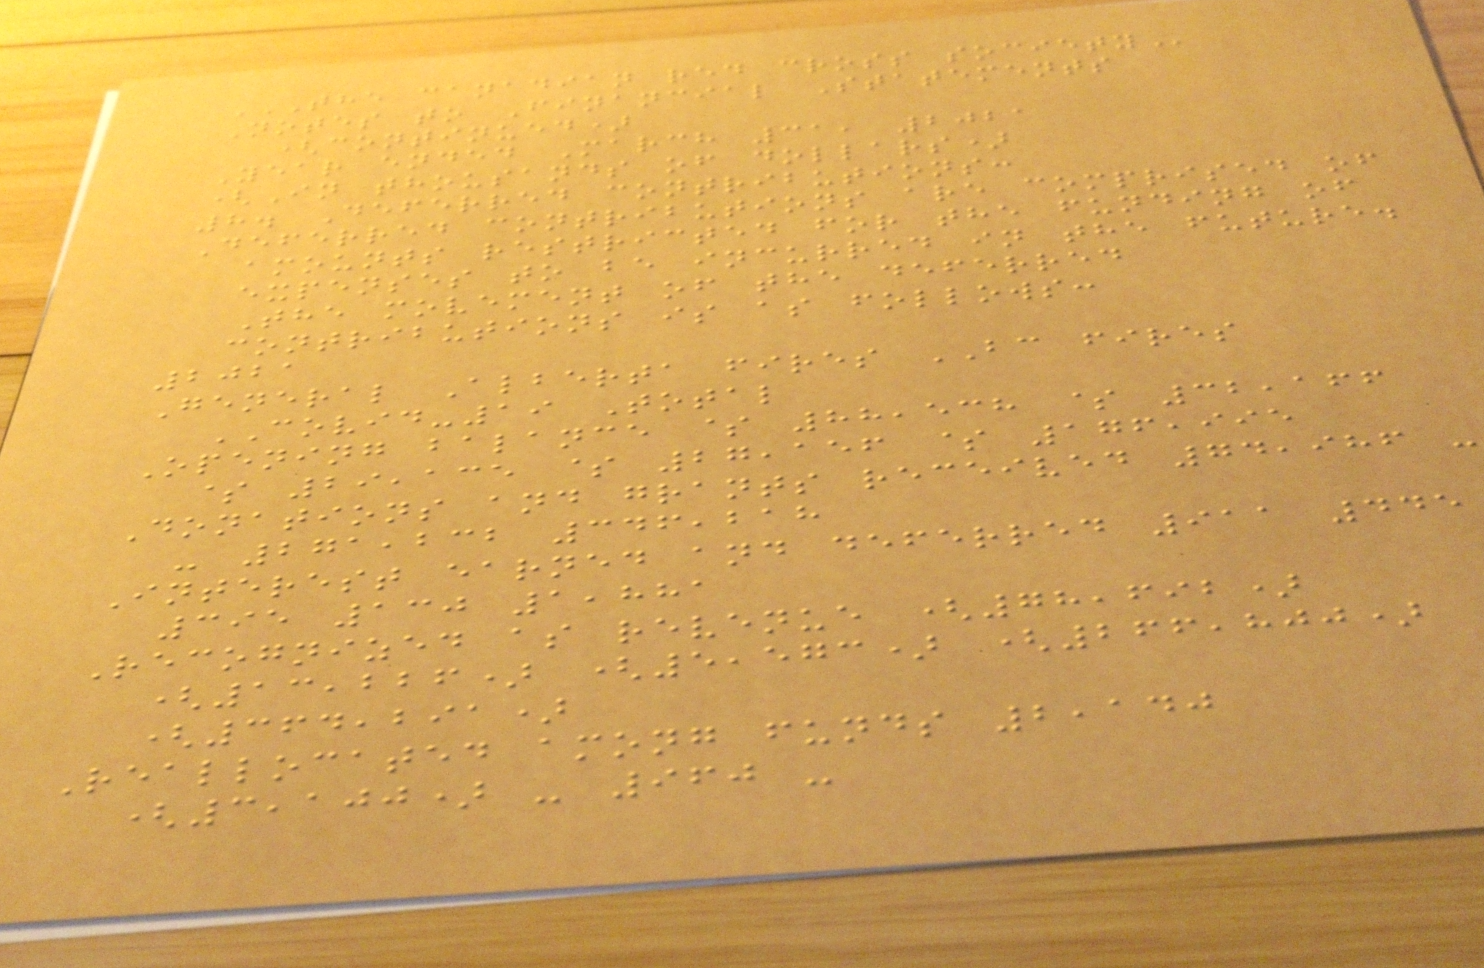THE CANADIAN RED CROSS SOCIETY
Notes to Financial Statements
(continued)
Year ended March 31, 2021
(In thousands of dollars)
8. Deferred contributions:
Deferred contributions are comprised of
amounts restricted for the funding of
expenses to be incurred in the future.
The movement of the deferred
contributions is as follows:
2021
General Alberta fires BC fires
COVID-19 Total
Opening balance $ 88,538 $ 32,166
$ 29,135 $ 27,156 $ 176,995
Donations and grants received 74,986 -
- 271,232 346,218
Interest earned and deferred 911 445
395 130 1,881
Recognized as revenue (78,692)
(13,226) (5,573) (266,800)
(364,291)
Reallocated among funds 2,140
(3,100) - 960 -
